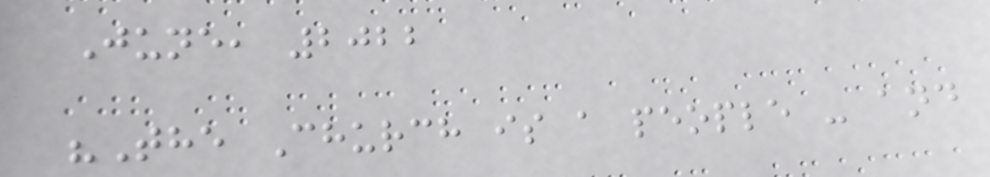June, 2022
"The Church is a people - and
